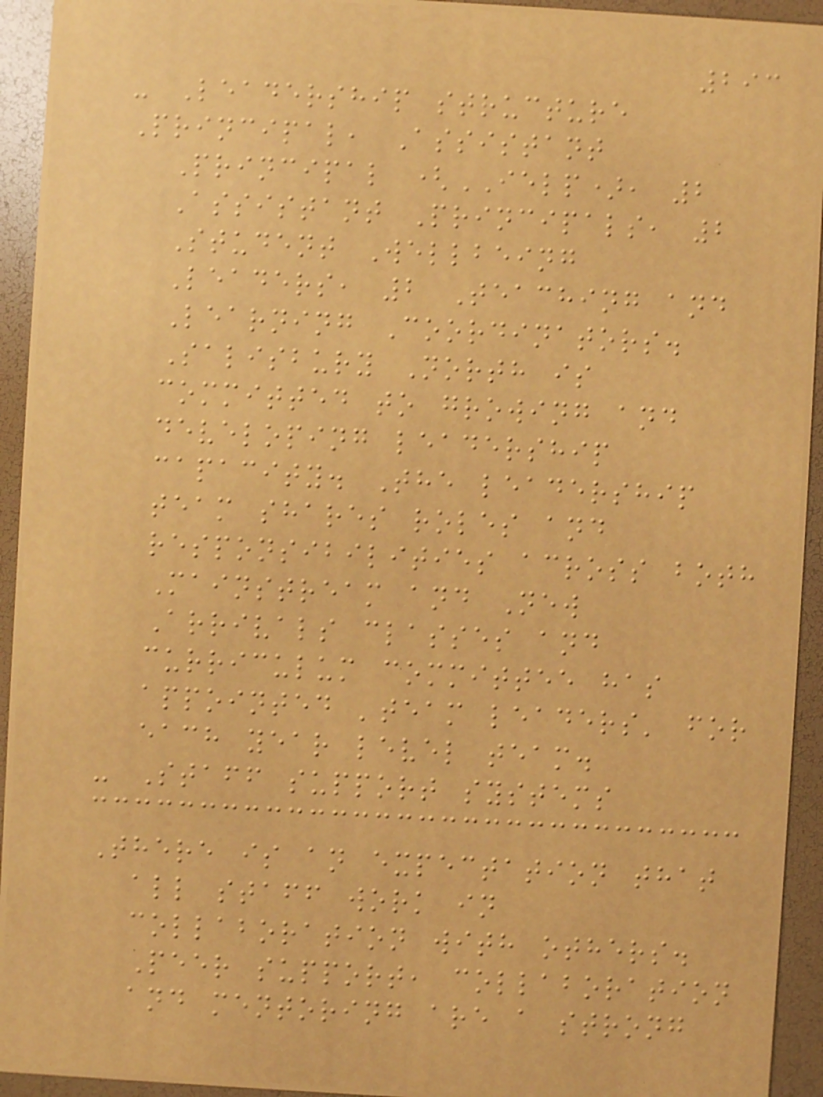293
- Leadership structure
Principal, Assistant
Principal (IELP), 2
Assistant Principals, 2
Student Wellbeing
Leaders, 2 Teaching and
Learning Coordinators.
Salisbury North is
committed to growing and
developing leadership
capacity. The leadership
team shares roles and
responsibilities across both
Mainstream and New
Arrivals classes and
curriculum committee has
appointed 'team leaders' for
each year level team.
- Staff support systems
There is an expectation that
all staff work in
collaboration with others.
Peer support, collaboration
and mentoring are a strong
